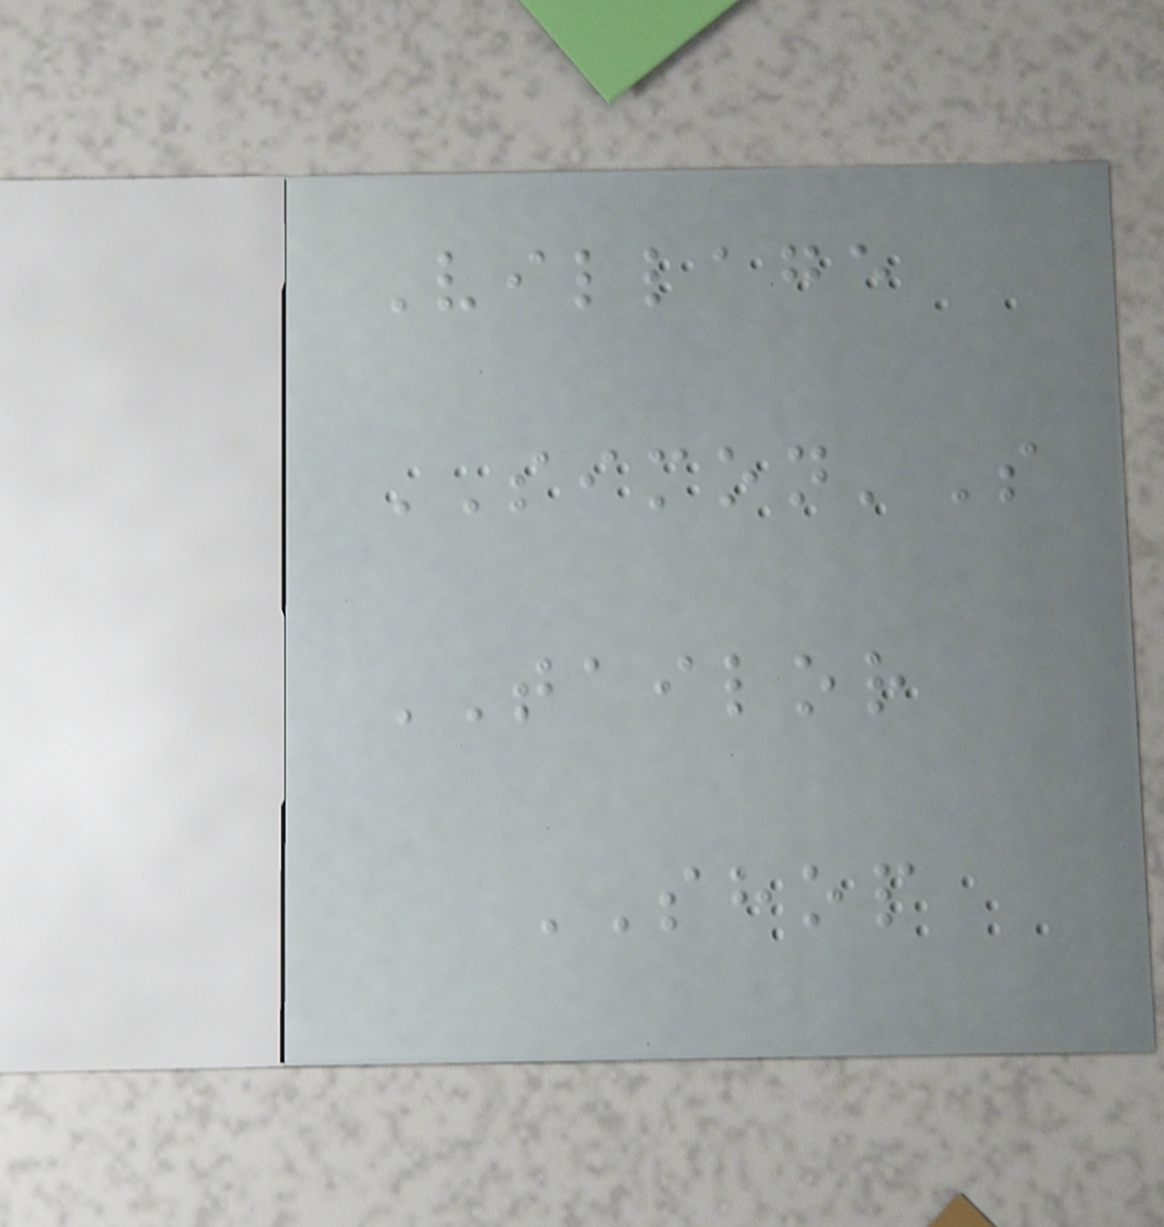Village
SIMON'S
TAILOR
SHOP
